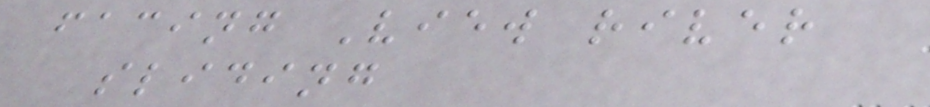facing View river
sliding
